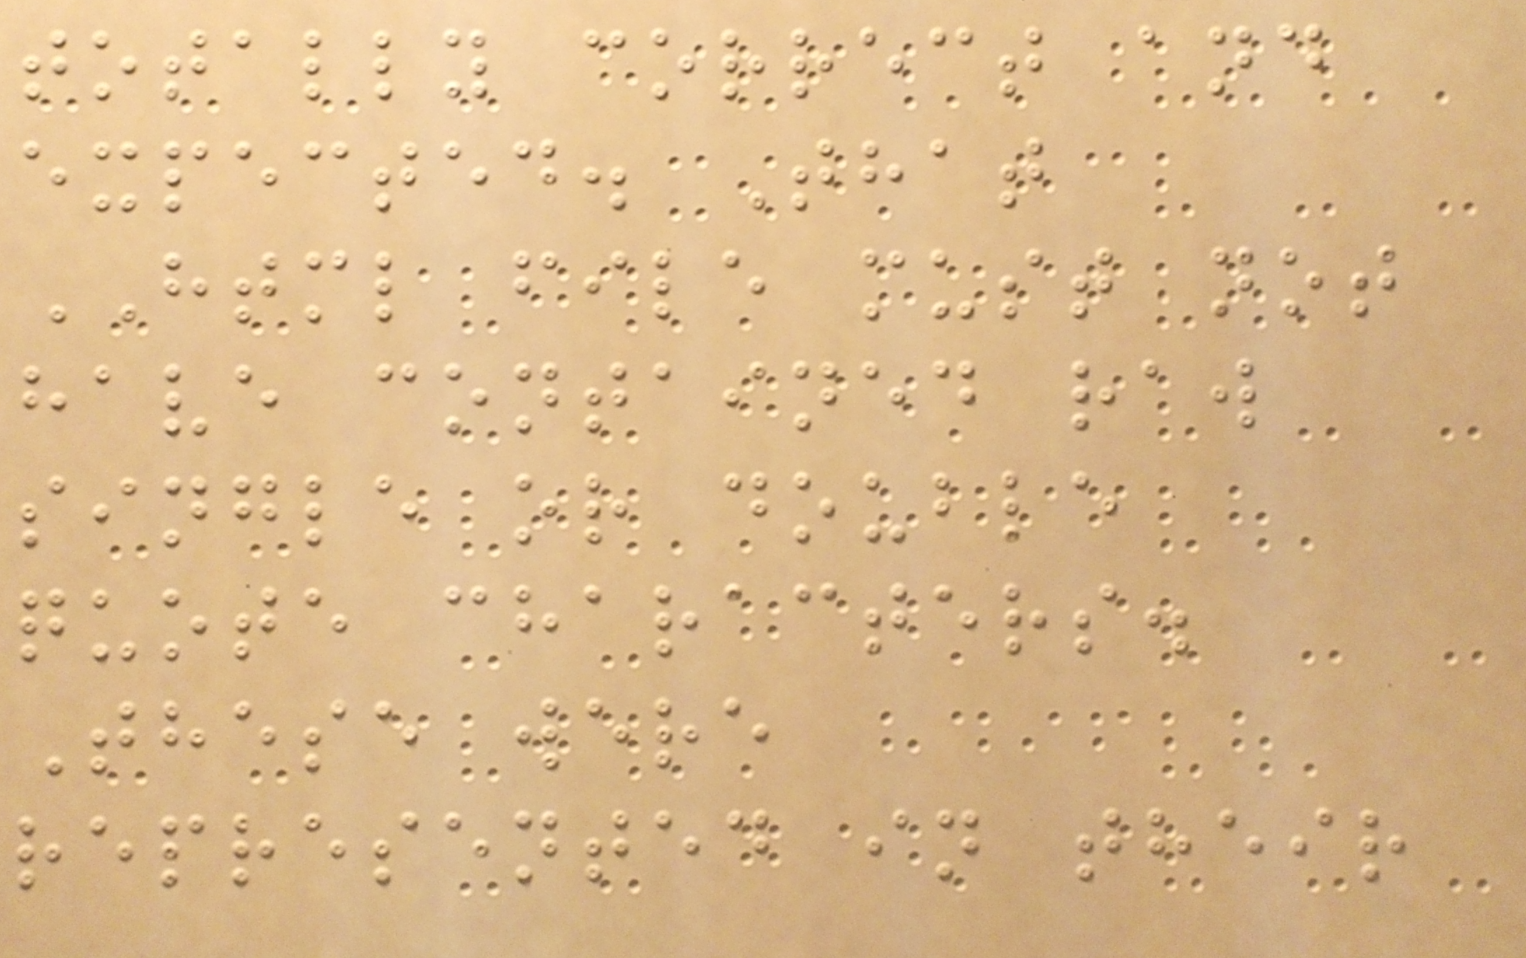totally correct and
expected. That
HTML file must not
have contained raw
single or double
quote characters.
These were
represented in their
